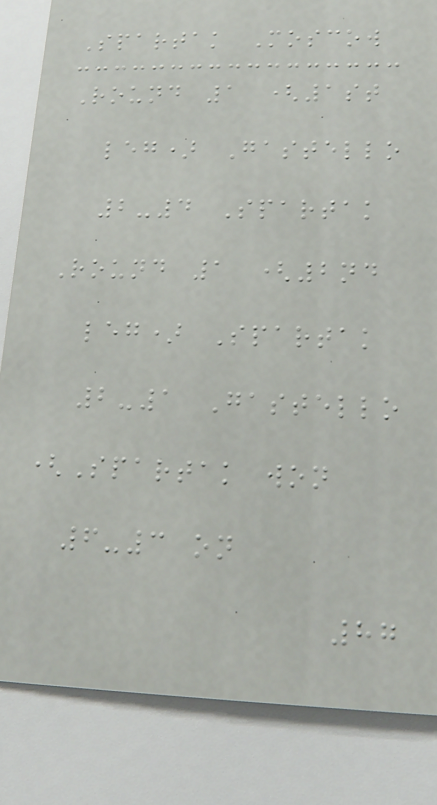Spartak Moscow
Round 1 (1st
leg) Gastello
2-4 Spartak
Round 1 (2nd
leg) Spartak
2-1 Gastello
(Spartak won
6-3 on
87
